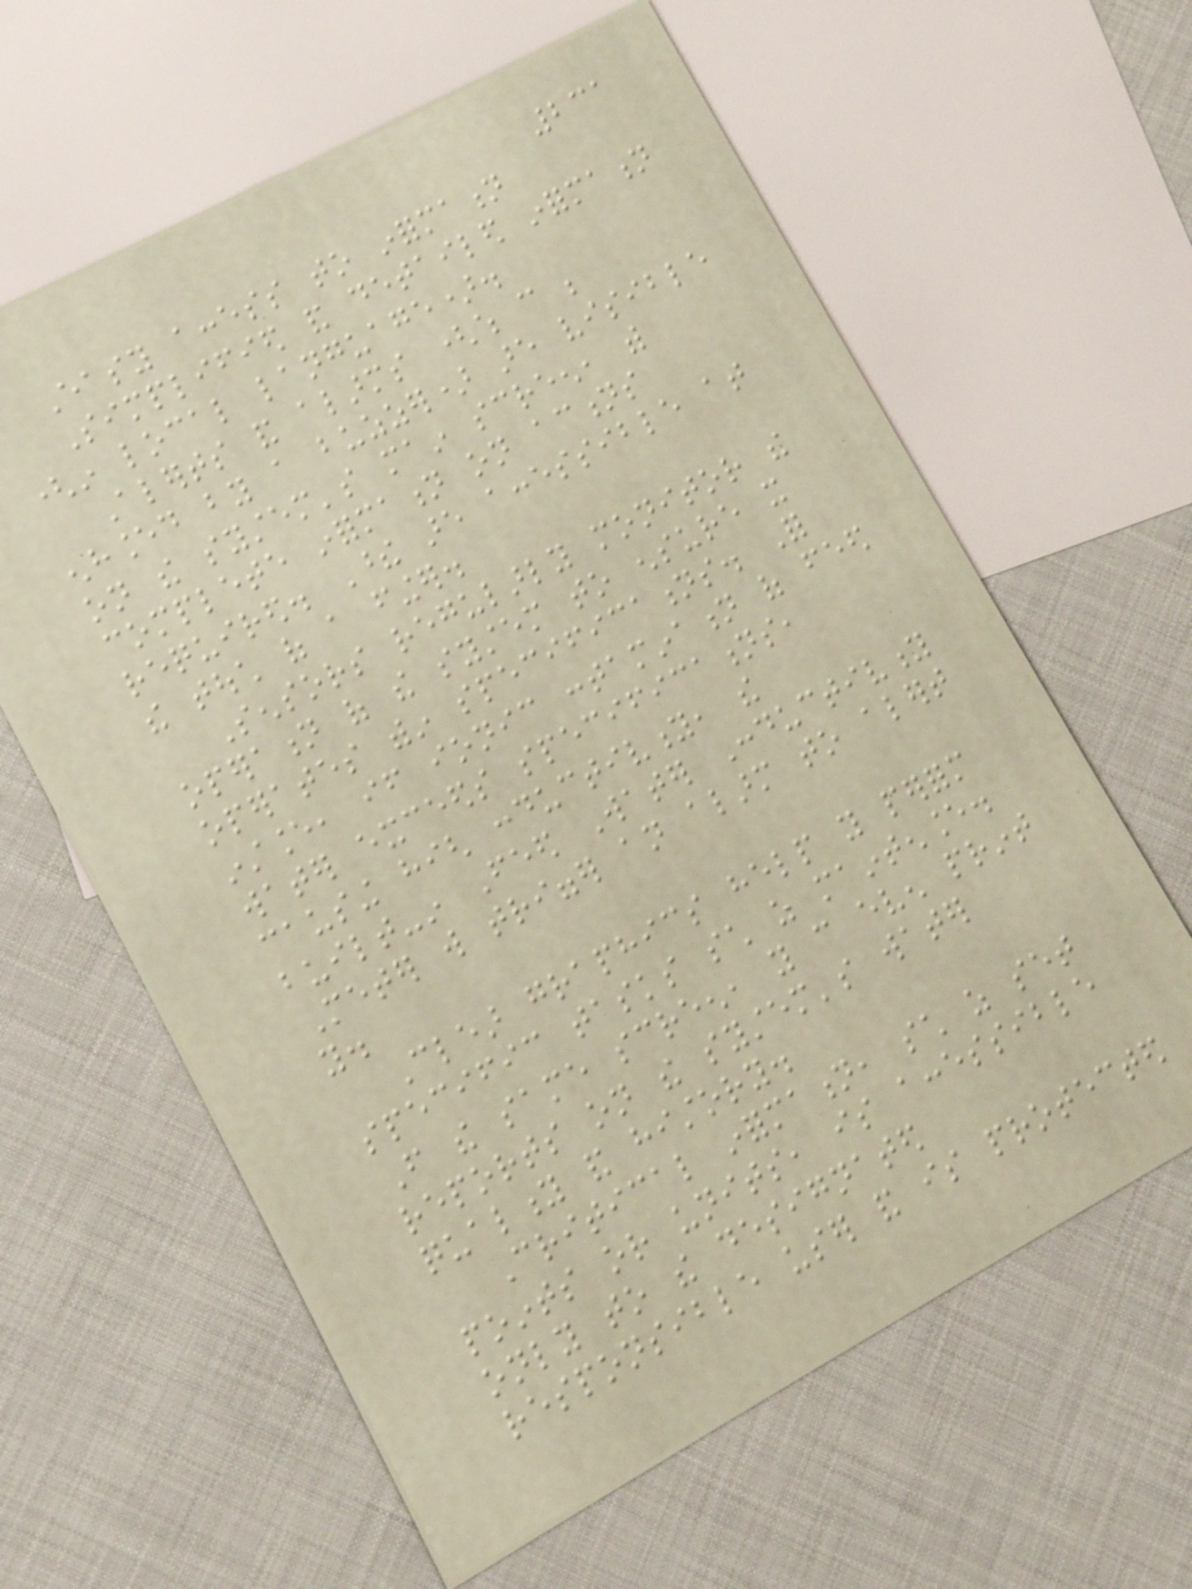231
Easy access to information
Simplified and detailed information
(in local language).
Alerts and alarms (which can be
enhanced by a buzzer) are visible
on the system's main screen, with
complete information on actions
required. These are accessible at
the touch of a finger.
Sensors regularly monitor the
operation of the system to ensure it
operates within specifications. For
instance, if ionic contamination of feed
water exceeds specifications,
causing high conductivity, the
built-in Feed Water Conductivity
Meter will trigger an alarm to alert
you.
Clear graphics help you perform
specific tasks such as maintenance.
From the same screen, you can even print
reports on the system's water
quality and history.
Critical information, such as set
points or units, is accessible
only to the designated
responsible user and is protected
